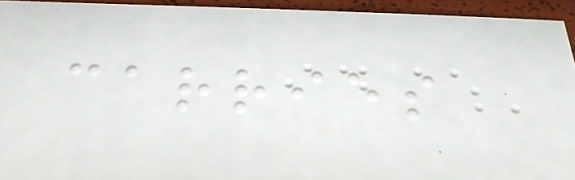carries
